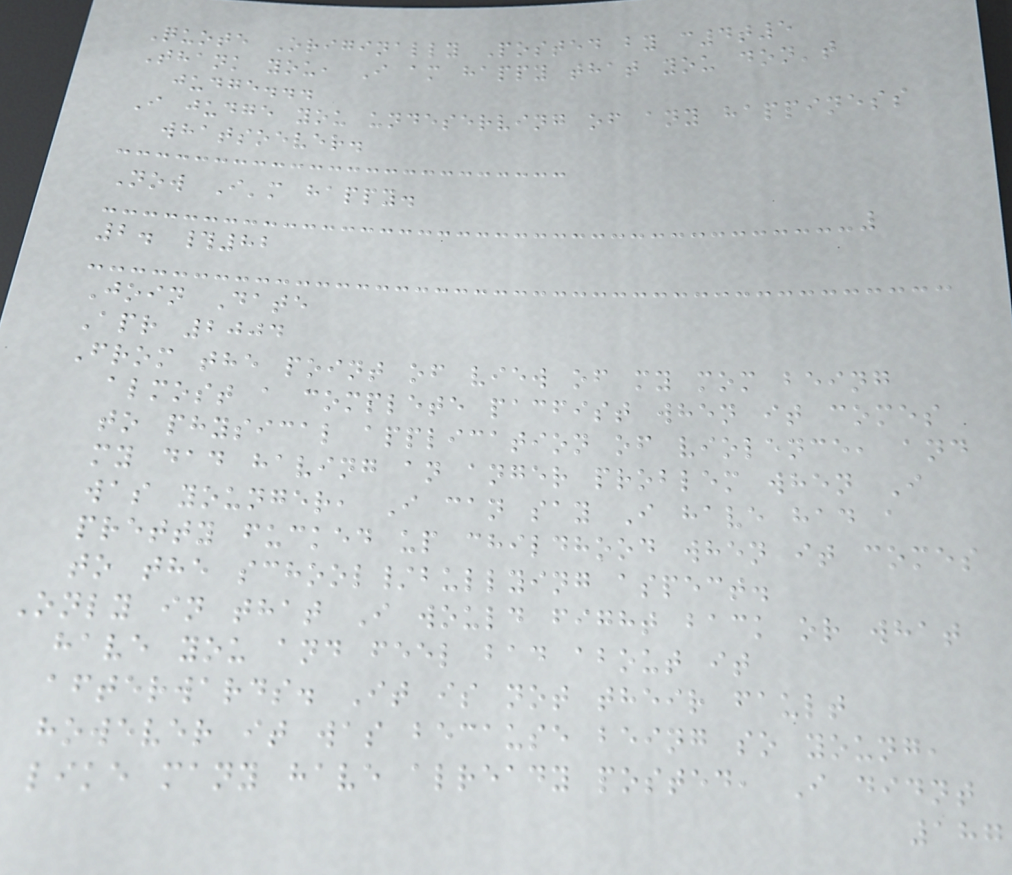Quote Originally Posted by c4t5
Thank you, I am happy that you don't
judge...
I judge you undeserving of any happiness
whatsoever.
Now I'm happy.
2. #82
Join Date
Apr 2004
From the point of view of my mom being
almost a complete pacfist when it comes
to physical application of violence, and
my dad having an anger problem when I
was younger, I can say I have had a
pretty fucked up childhood when it comes
to the school/bullying aspect.
Only in that I would fight back or what
have you and feel bad about it
afterwards. It is not their fault
however it was because being so young,
like many have already posted, I didnt
187
